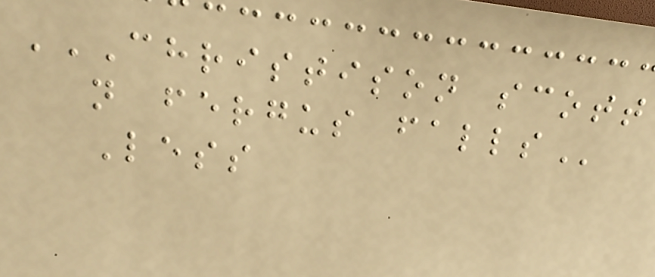CHRISTISON SCOTT
N FERGUS FALLS
Less
